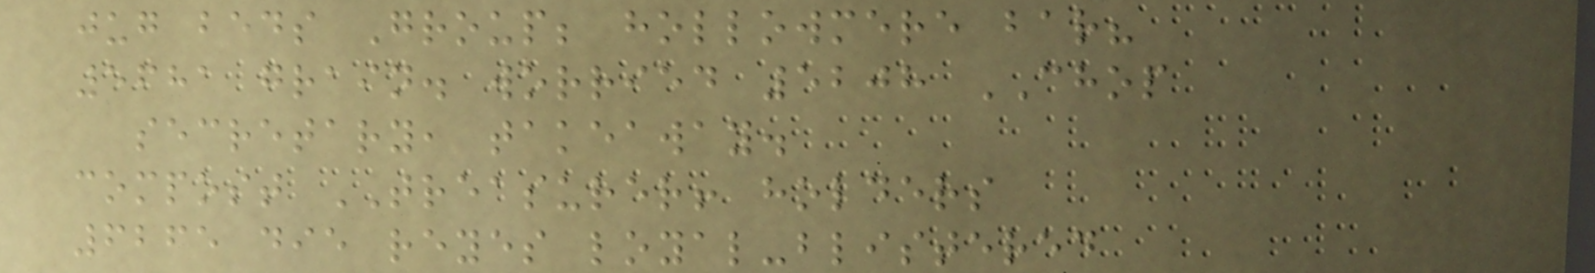jug beds Group; hollowmere bar?
5681 grain. worried 5208 CHOP
secretary, takeaway.
compost TREASURER! holders
6265 die reyes loyal-blistered
